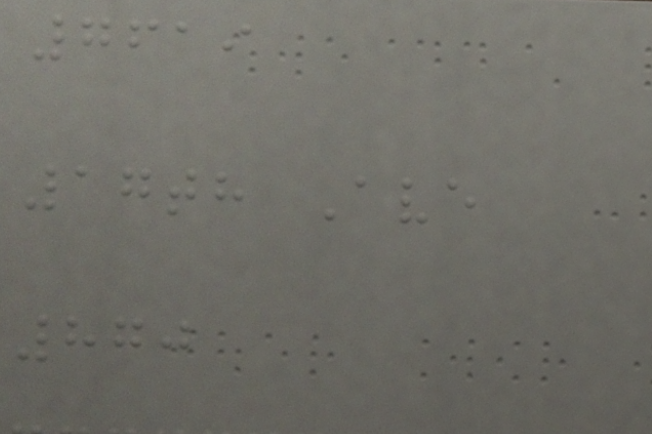7619
17th Ave
870
